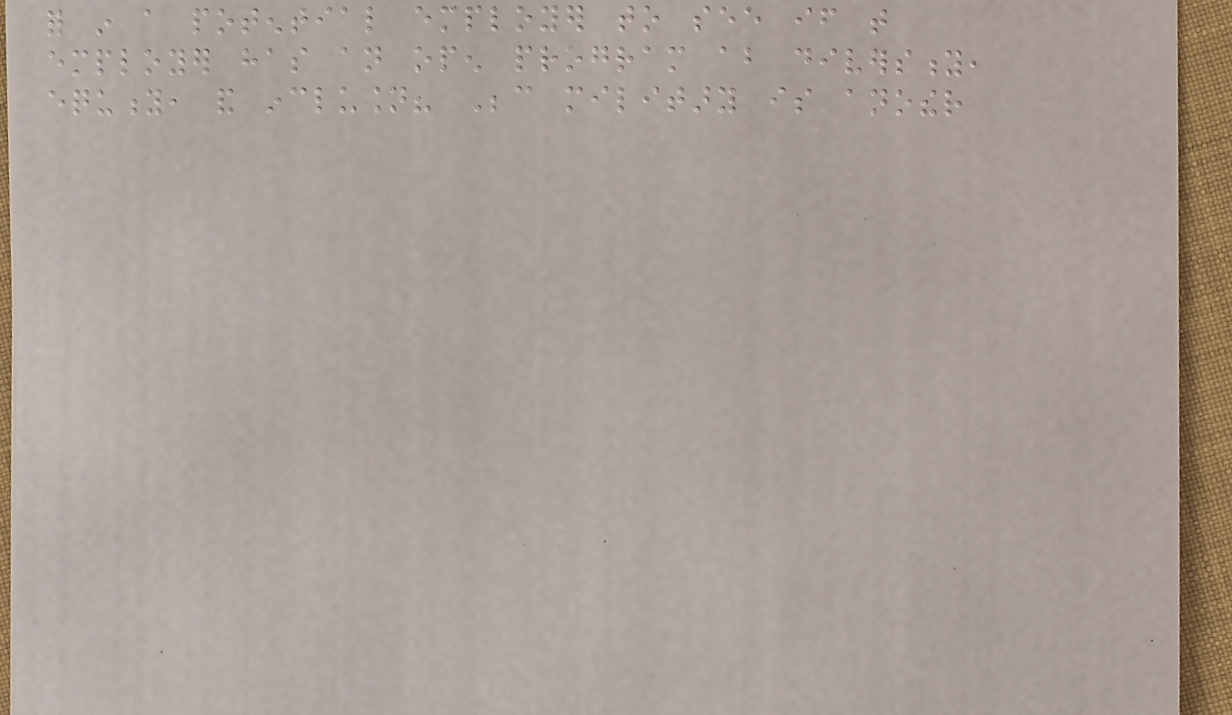for in a potential employer to see if that
employer has an open program about diversity,
equity, and inclusion? Because military is another
